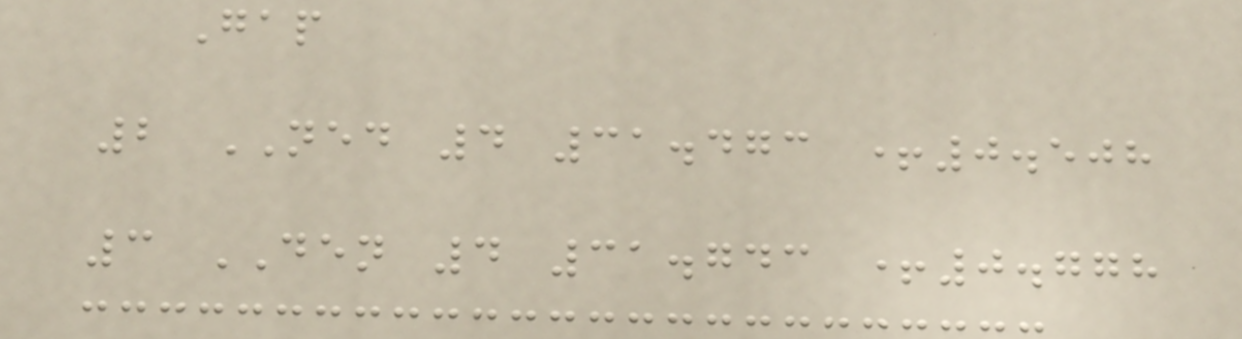Gap
2 NED 4 31.473 +0.508
3 DEN 4 31.743 +0.778
